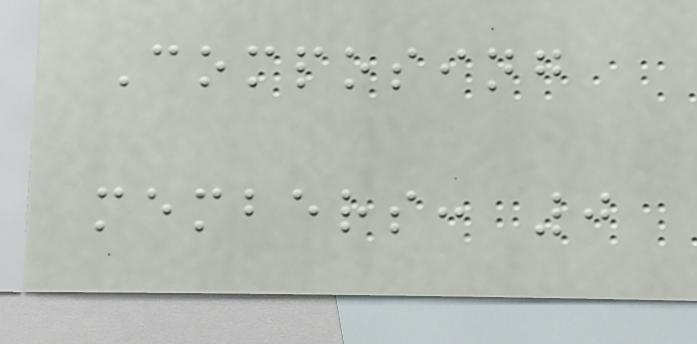Composing
members: 0
